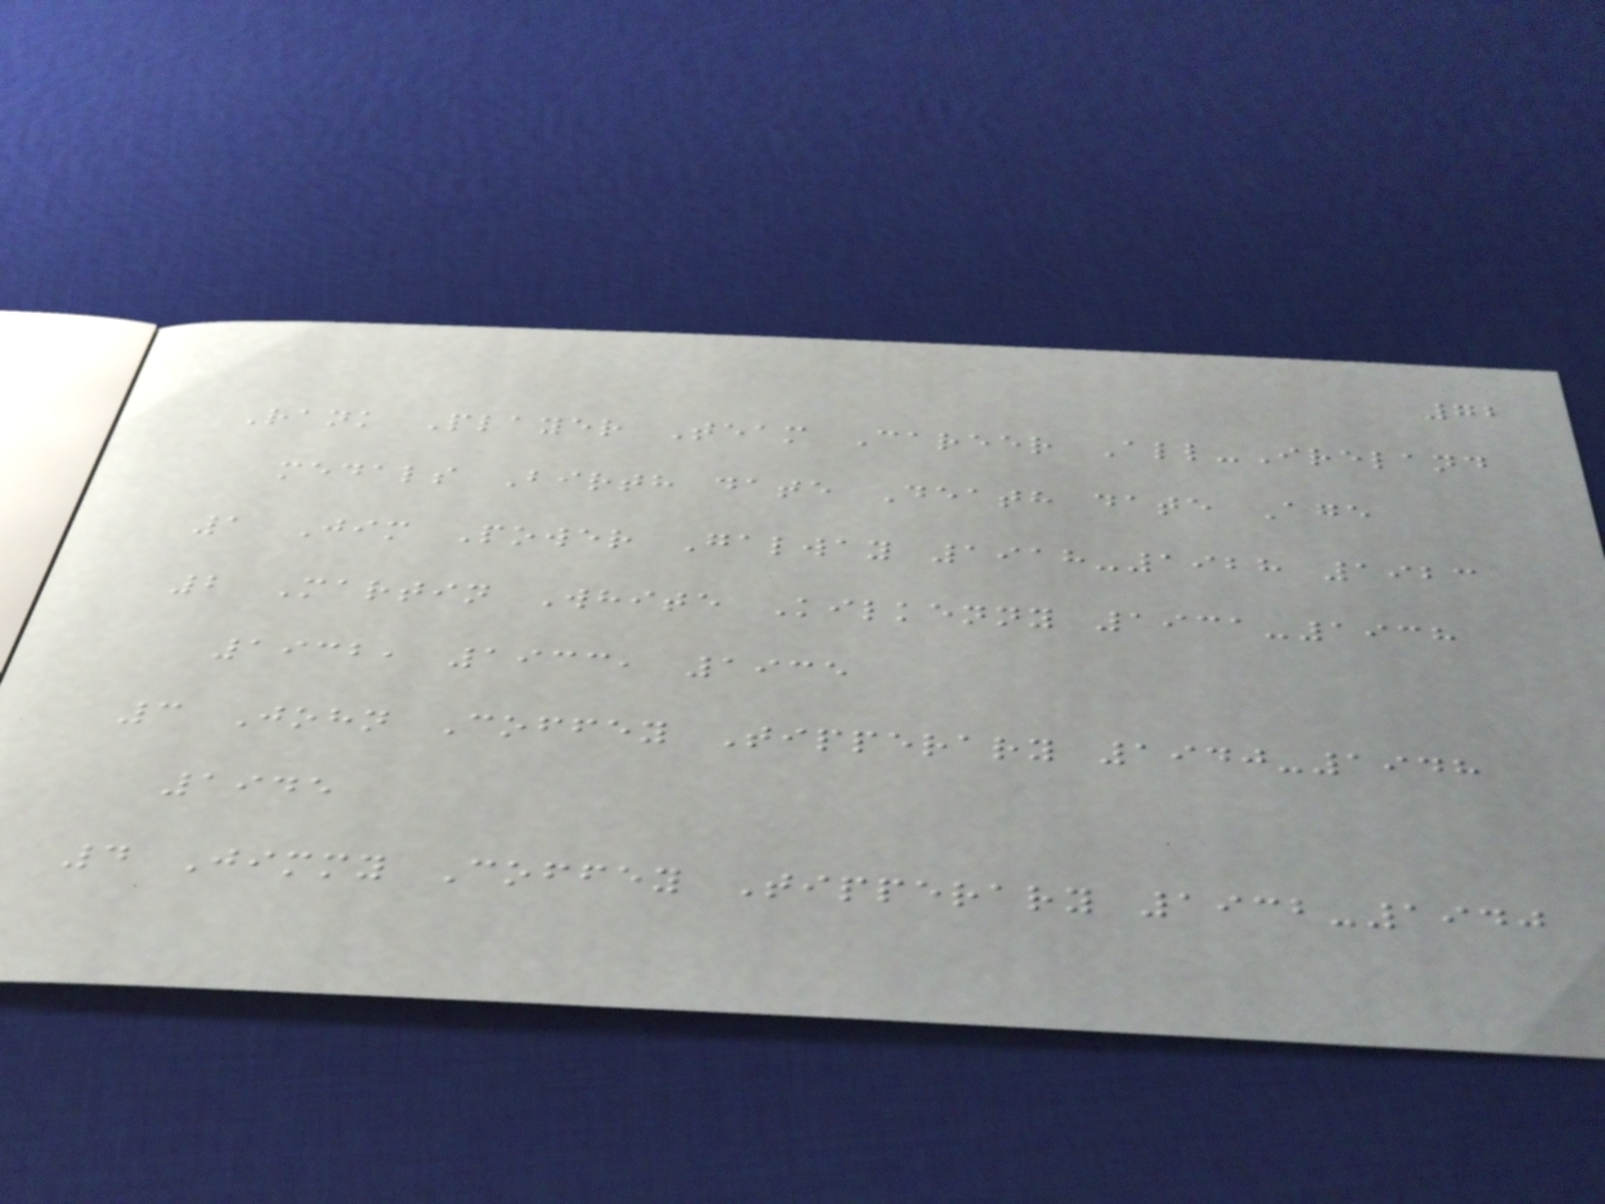72
Rank Player Team Career All-Ireland
medals Birth date Death date Age
1 Jim Power Galway 1918-1928 1923
2 Martin White Kilkenny 1931-1938
1932, 1933, 1935
3 John Coffey Tipperary 1940-1948
1945
4 Jimmy Coffey Tipperary 1932-1940
